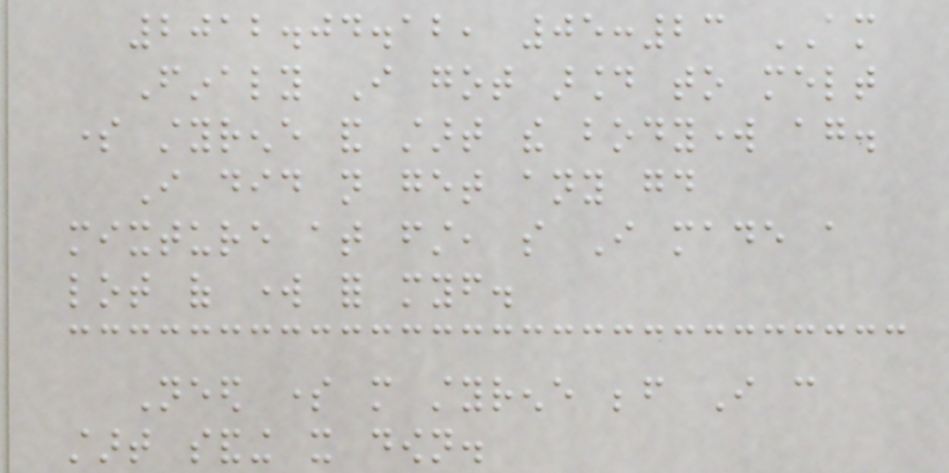2012.04.12, 05:23 AM
Finaly I got around to melt
some styrene and start the bodywork again.
I did not get any good
mixture at first, so I made a
lot of work for myself.
Need some more styrene before I can
start sanding it down.
